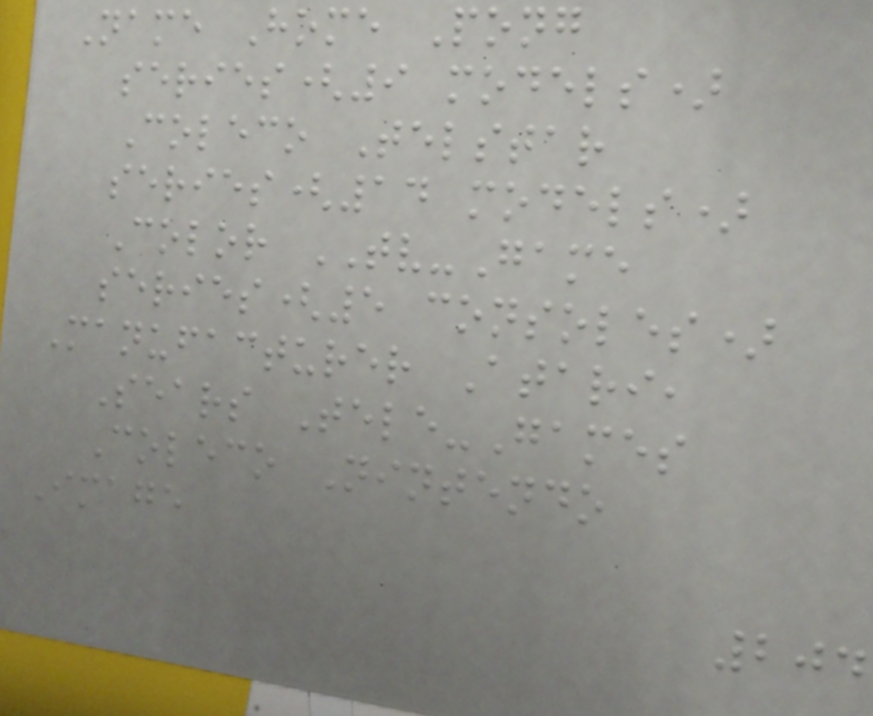Name Home Pong
series(9 models)
Coleco Telstar
series(14 models)
Color TV-Game
series(5 consoles)
Manufacturer Atari,
Sears Tele-Games
Coleco Nintendo
Image
204
